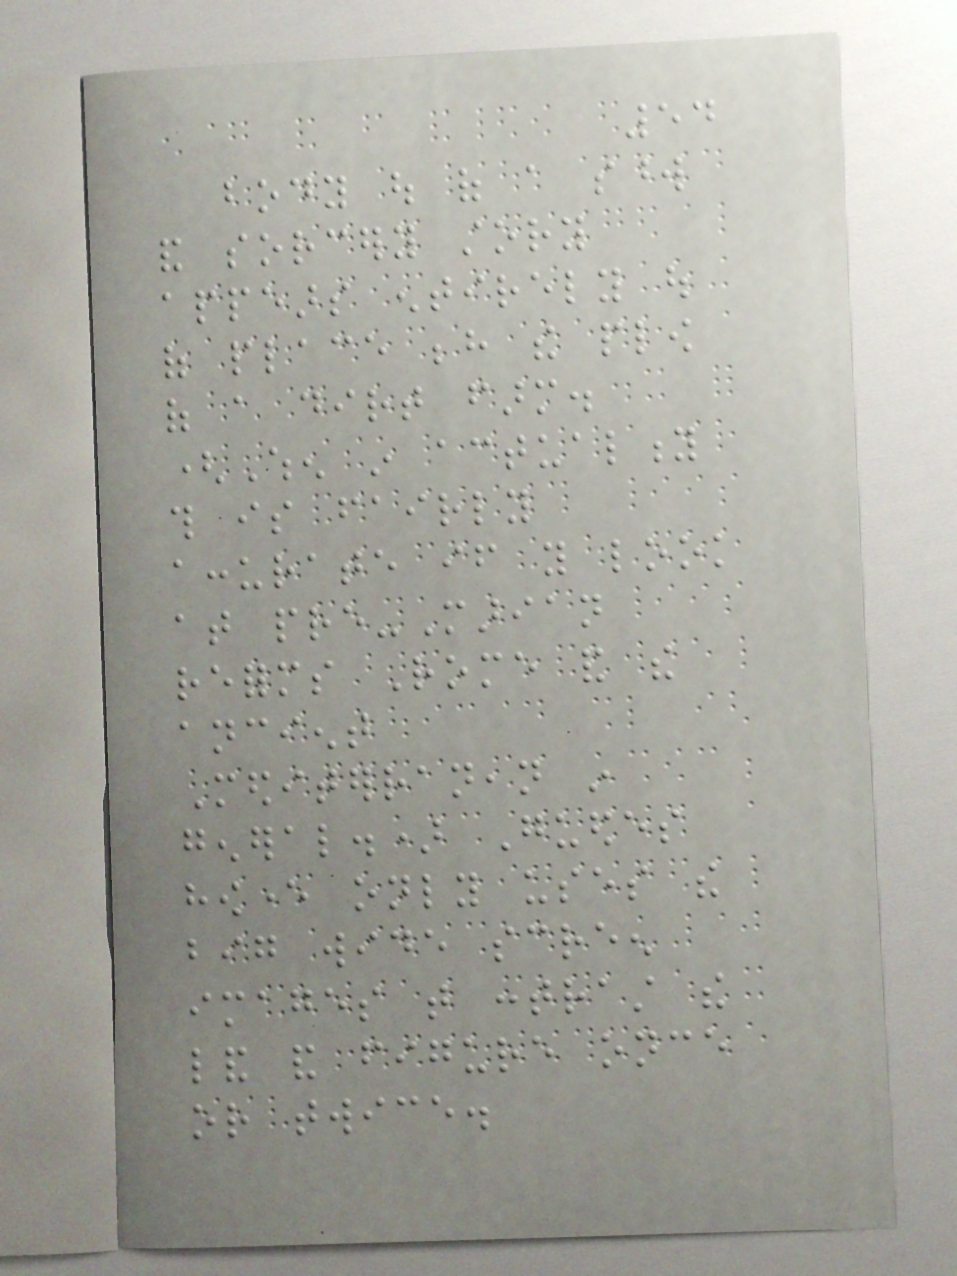54
body out of a sword
and sorcery story
appears entirely out
of place behind the plow
of a dirt farm.
(When in actuality
this is fairly
accurate if you look
at pre-Marian
reforms Rome and the
ancient
Mediterranean in
general.) Guedes
however only uses the
big wide screen
images that contrast the
land and figure once
or twice.
